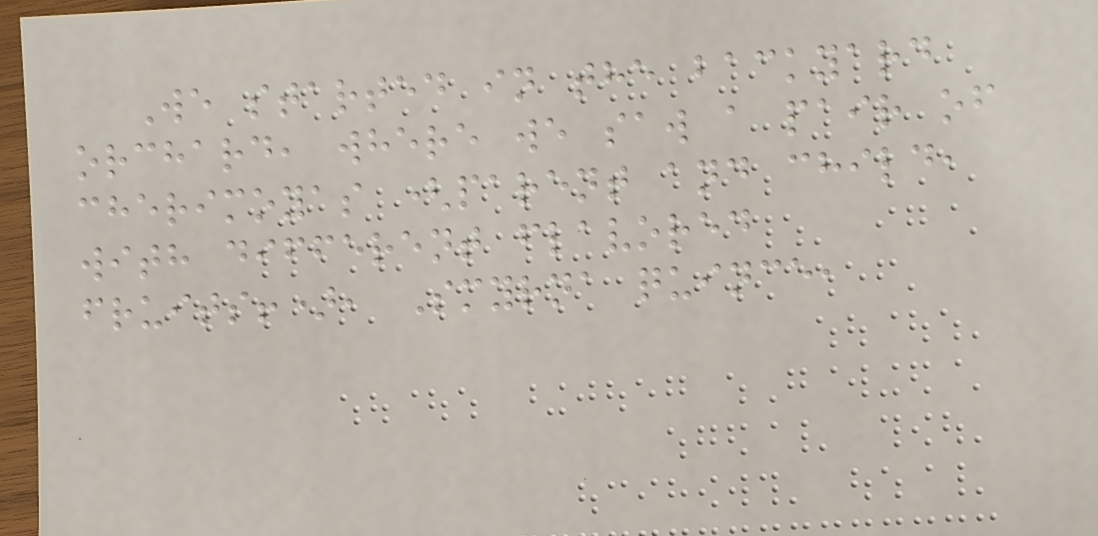We started in the backyard
orchard, where we saw a pair of
cherimoyas (parent and child,
with different flavored
fruits!), Smyrna quince,
